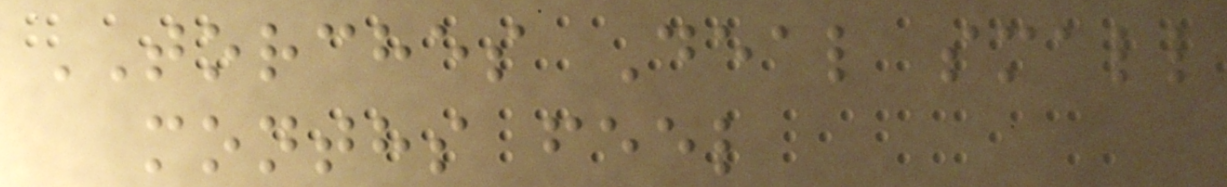TORCHES Deal small
months feel
